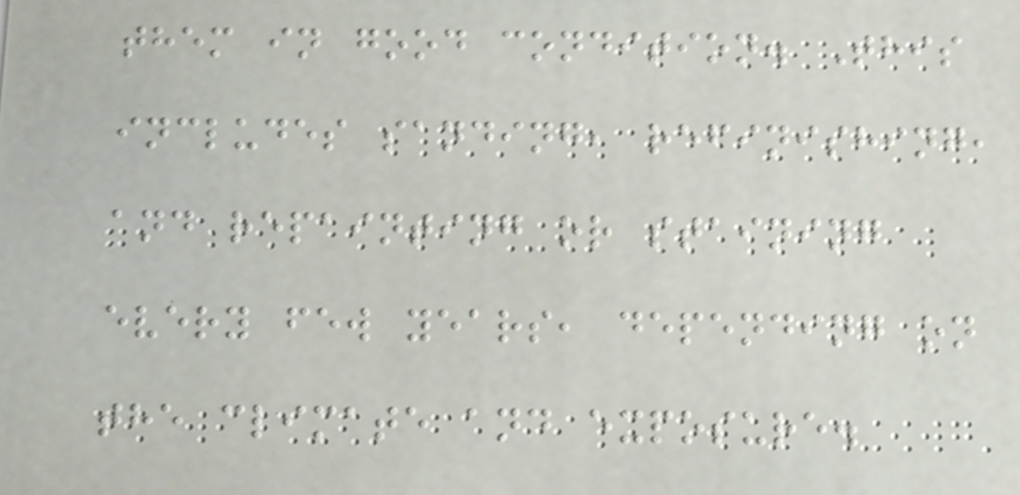them in good condition. This
includes sanding, refinishing,
and repainting or staining
every few years, depending on
the climate and exposure.
